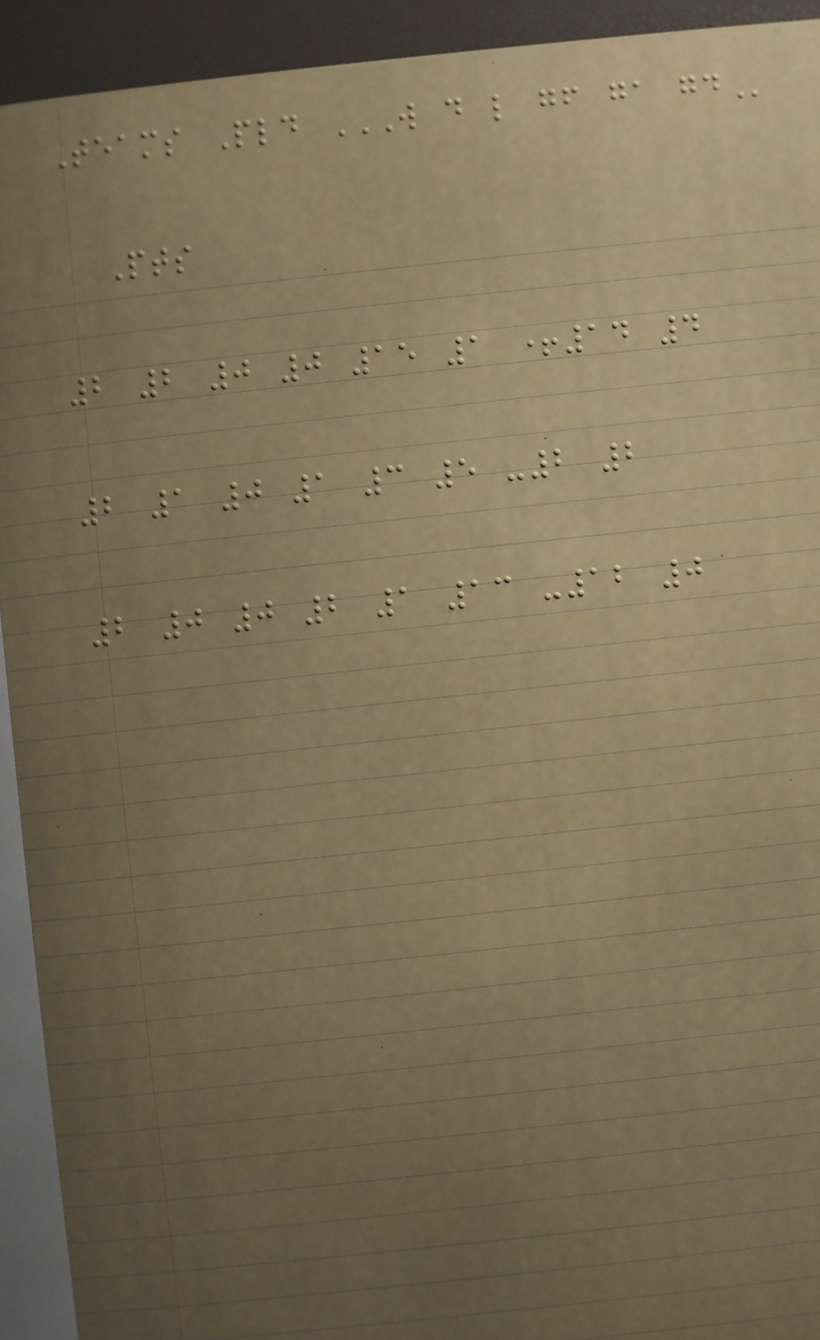Teams Pld W D L GF GA GD
Pts
2 2 0 0 15 1 +14 4
2 1 0 1 3 5 -2 2
2 0 0 2 1 13 -12 0
